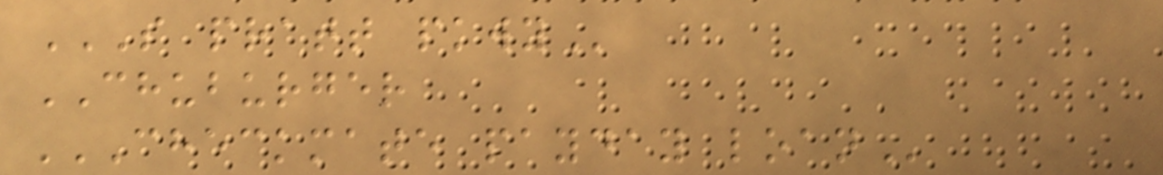S PRATT PKWY
CHUBURGER
CHECKMATE PAYDAY LOAN
